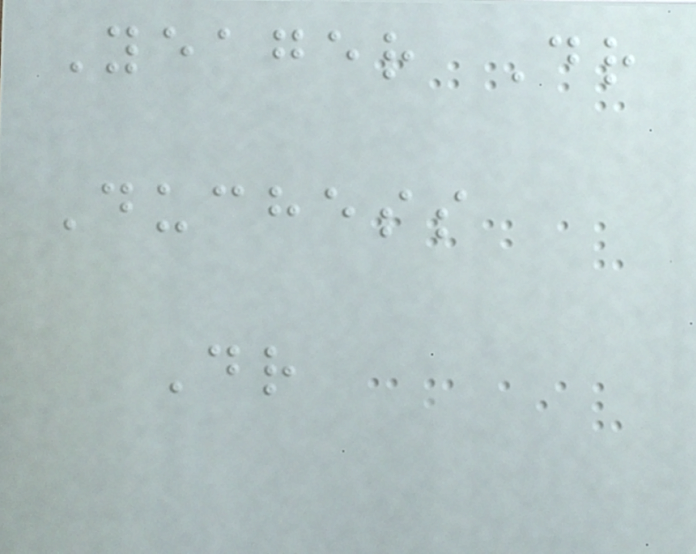Yeager Dr
Duchess
Dr
